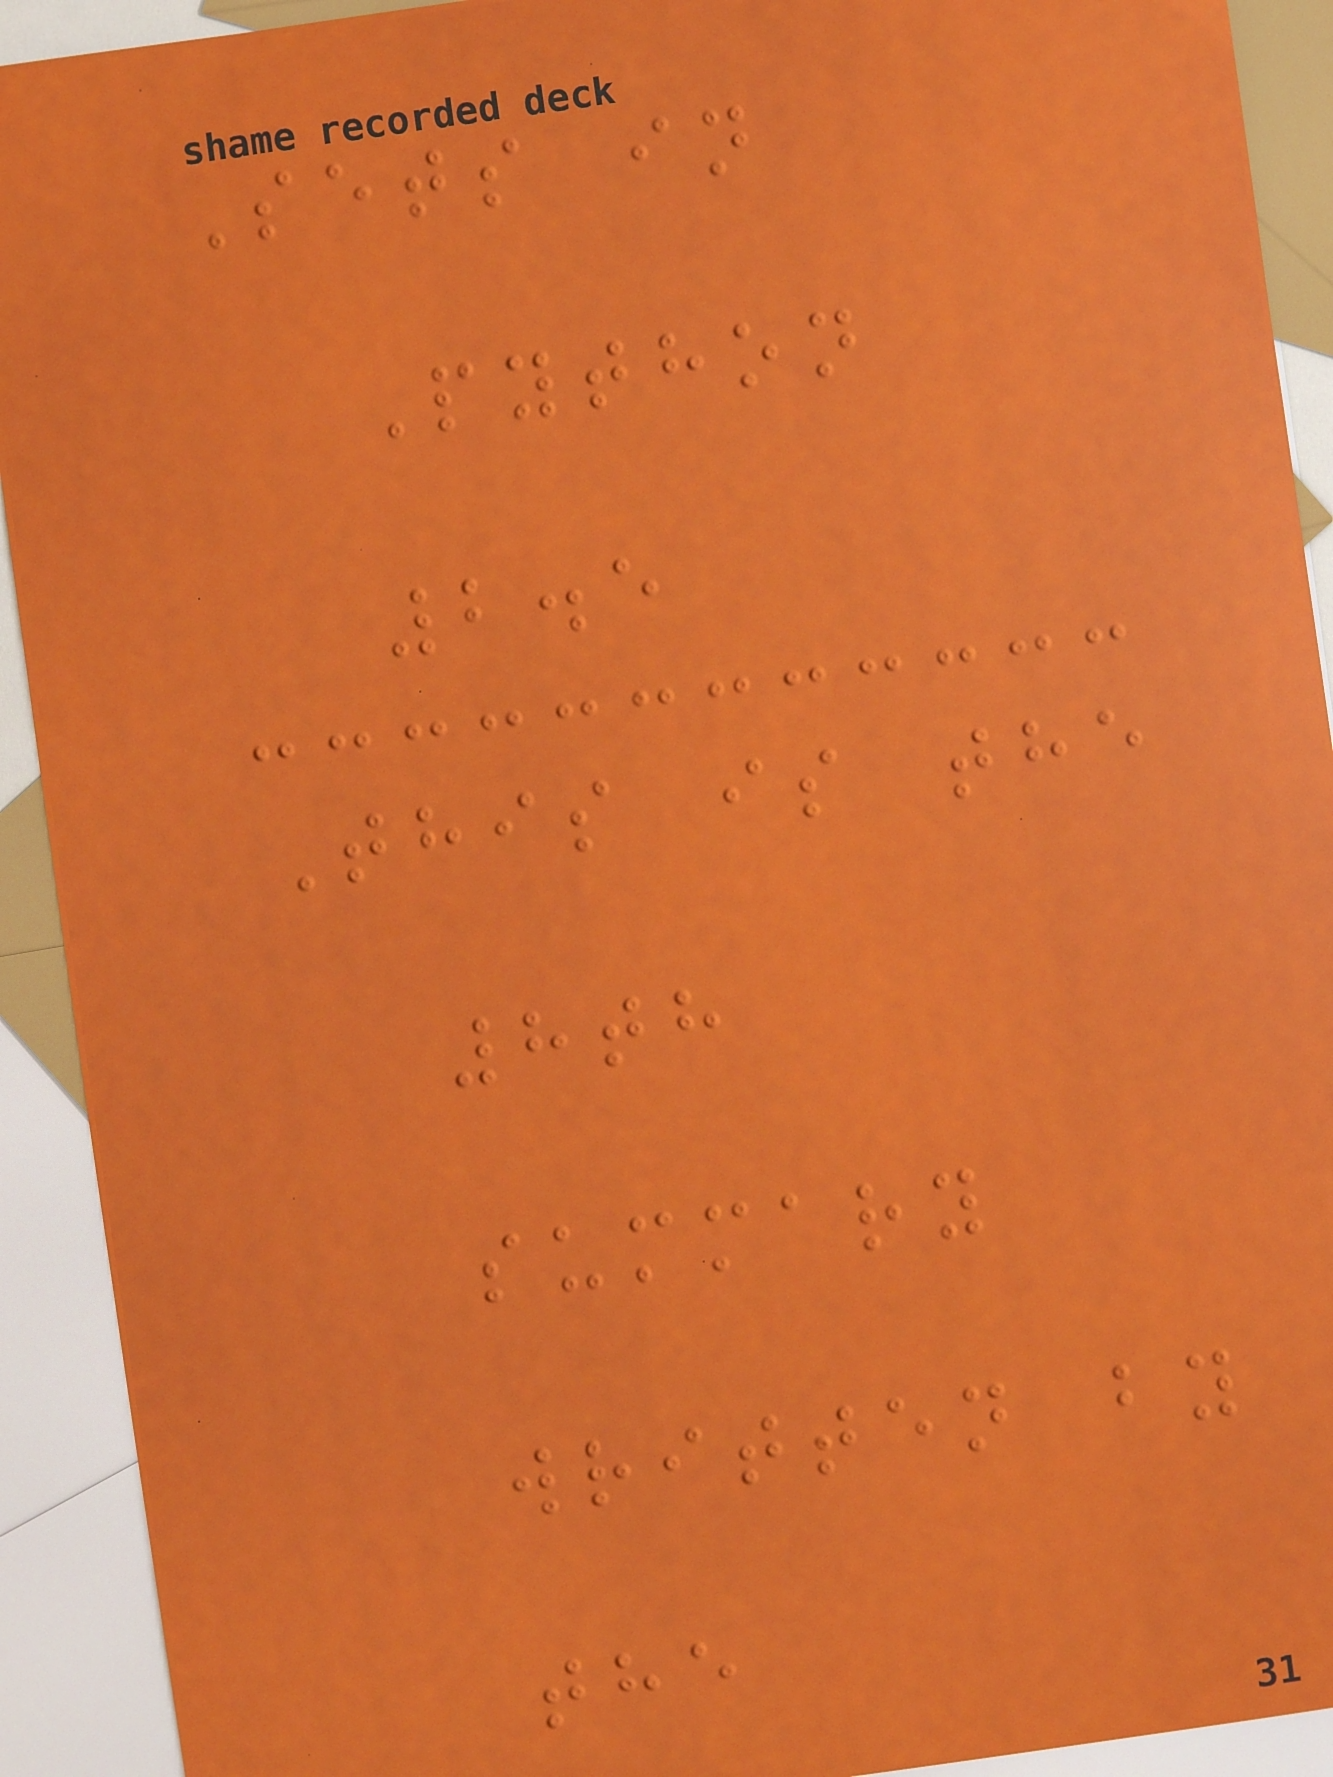Sets in
Python
2.5
This is the
8th
summary
written by
the
